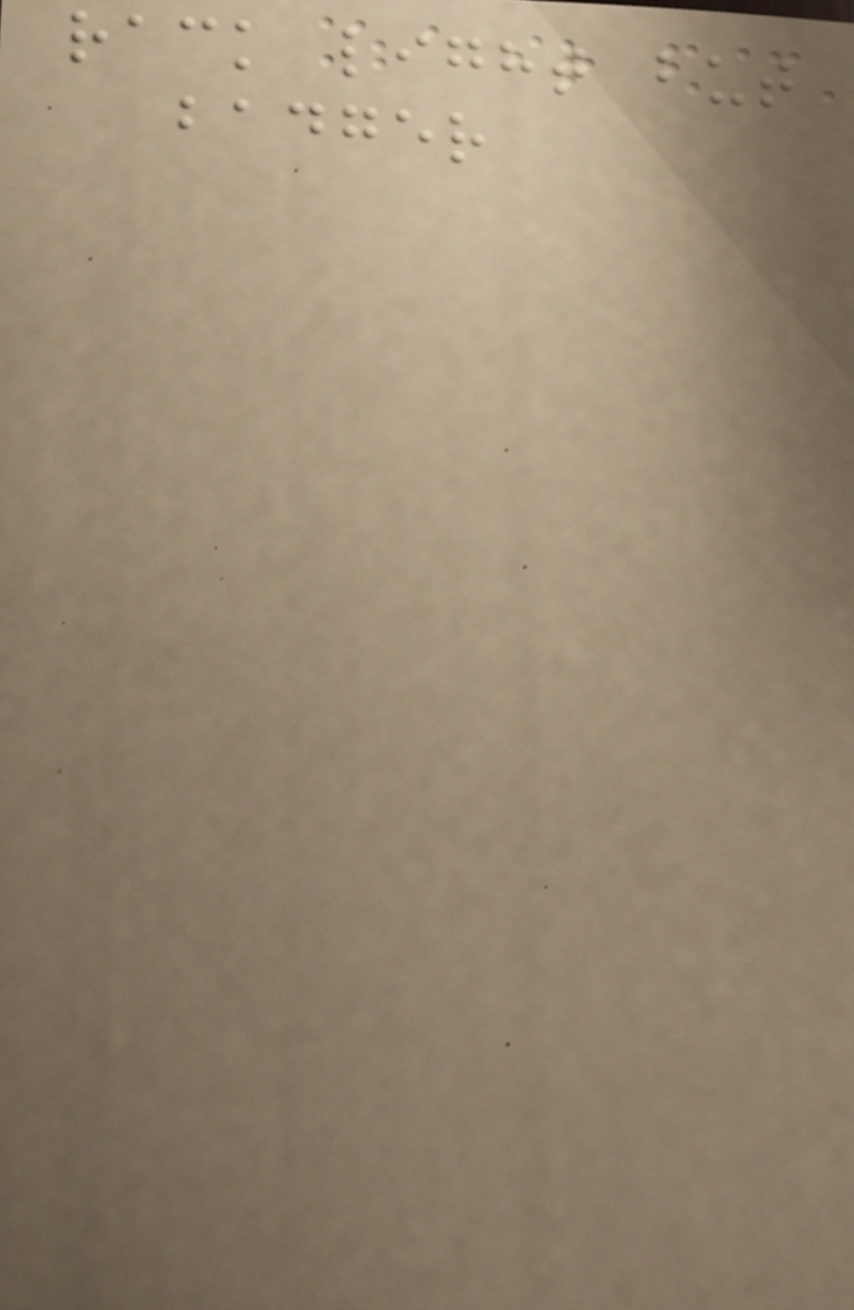rack light but
badger
